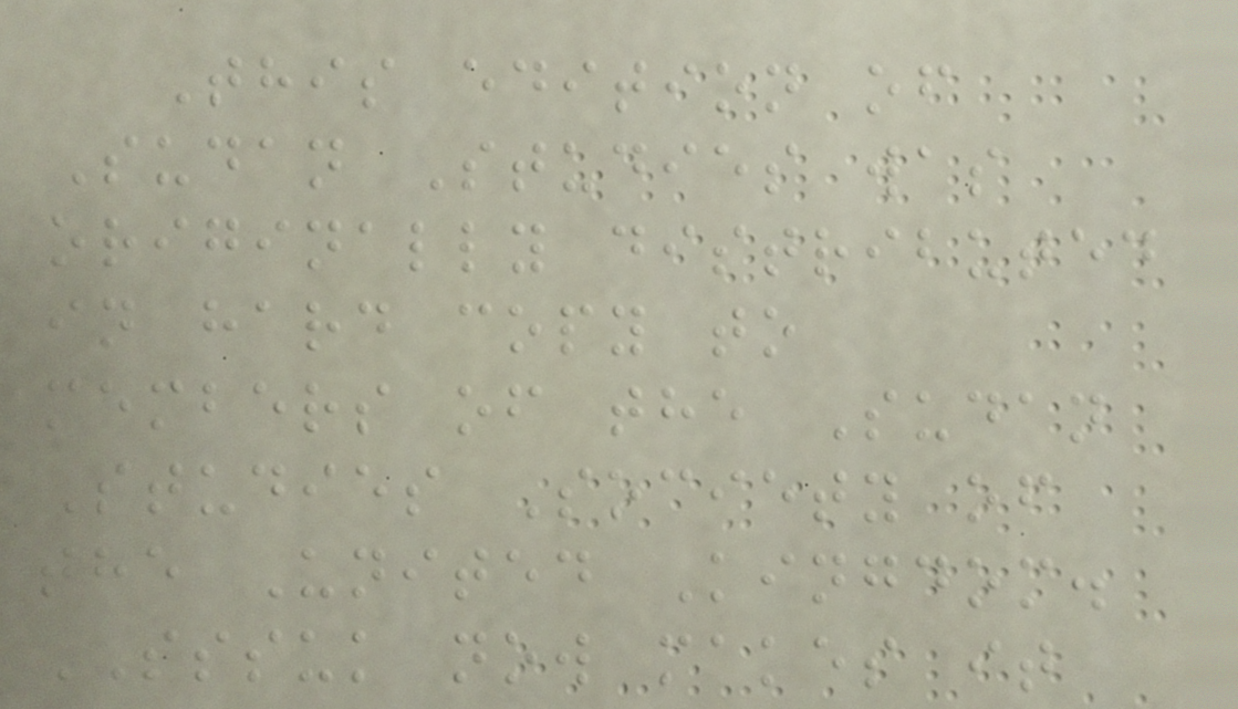This edition of
Sudan Studies was
originally distributed
in hard copy to
members of the Sudan
Studies Society of
the United Kingdom.
SSSUK now makes it
